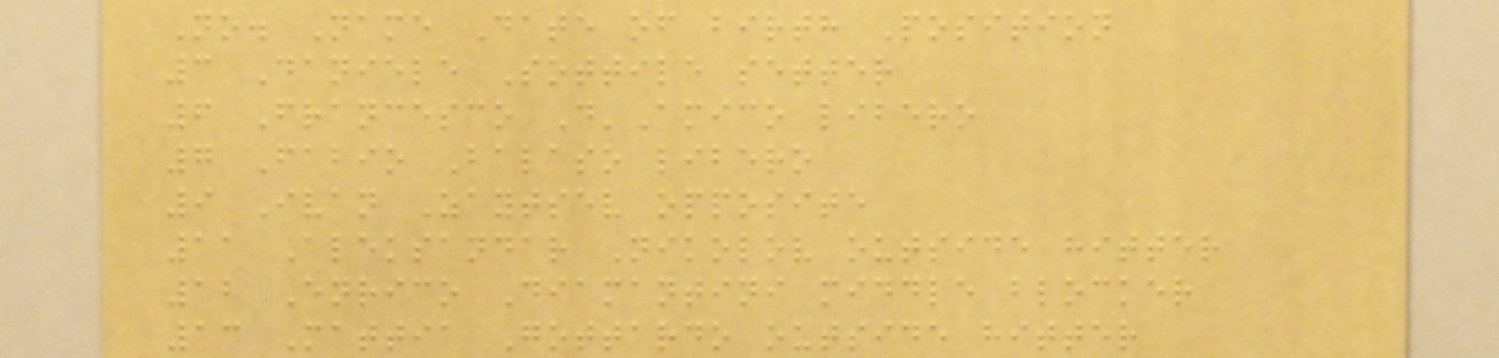No. Name Date of birth Position
3 Daniele Sottile setter
6 Francesco D'Amico libero
7 Fabio Balaso libero
9 Ivan Zaytsev opposite
11 Aleksandar Nikolov outside hitter
12 Enrico Diamantini middle blocker
13 Mattia Gottardo outside hitter
